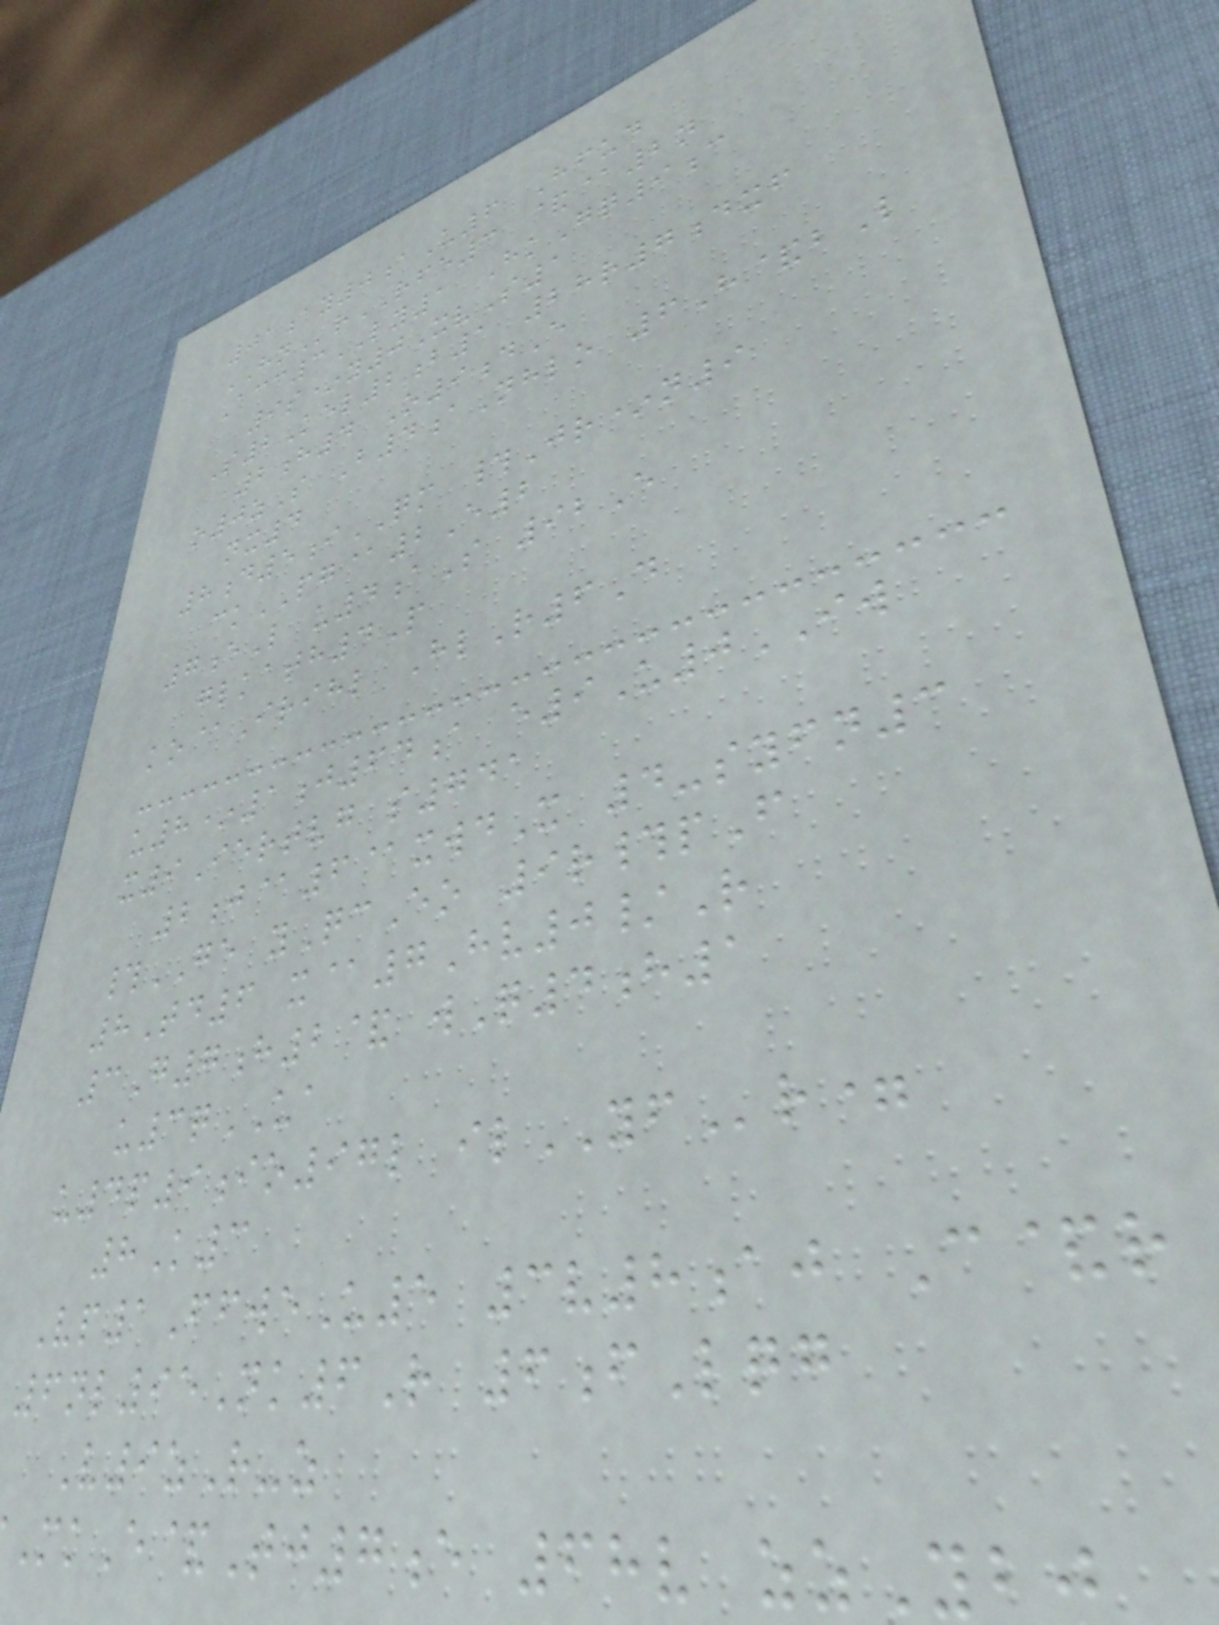01ay0aU6 Hfud
HNrRFE3 &@2n
Acc3LY1 HkGq9c
9s*y0XvS1
S2Kel2b1 28r7dxf
2h4 O9dE
o0zS B4aNhlo 6H&bL
nx4
8d5iQM #Jr*n9
ckPG@2E2
7eL u4aS 92E
glkath4P
ko@Irihl HlR6D
u8*1j64a e9U0IW
x9Iertvg s741
2j@6@xwdX 4-syfn3
#GE yQcEo 9r#pF
8Td6 x@7Hv0/R
3G7h2& wQ4h1
u3qUA
u4p9io97l ilYFr=
8K3
Vp1FfweU5 3v8aj C&r
6nl95Nk6R 6fLqg
V9zR-z
MkE&Tj7e 68v zzYb
